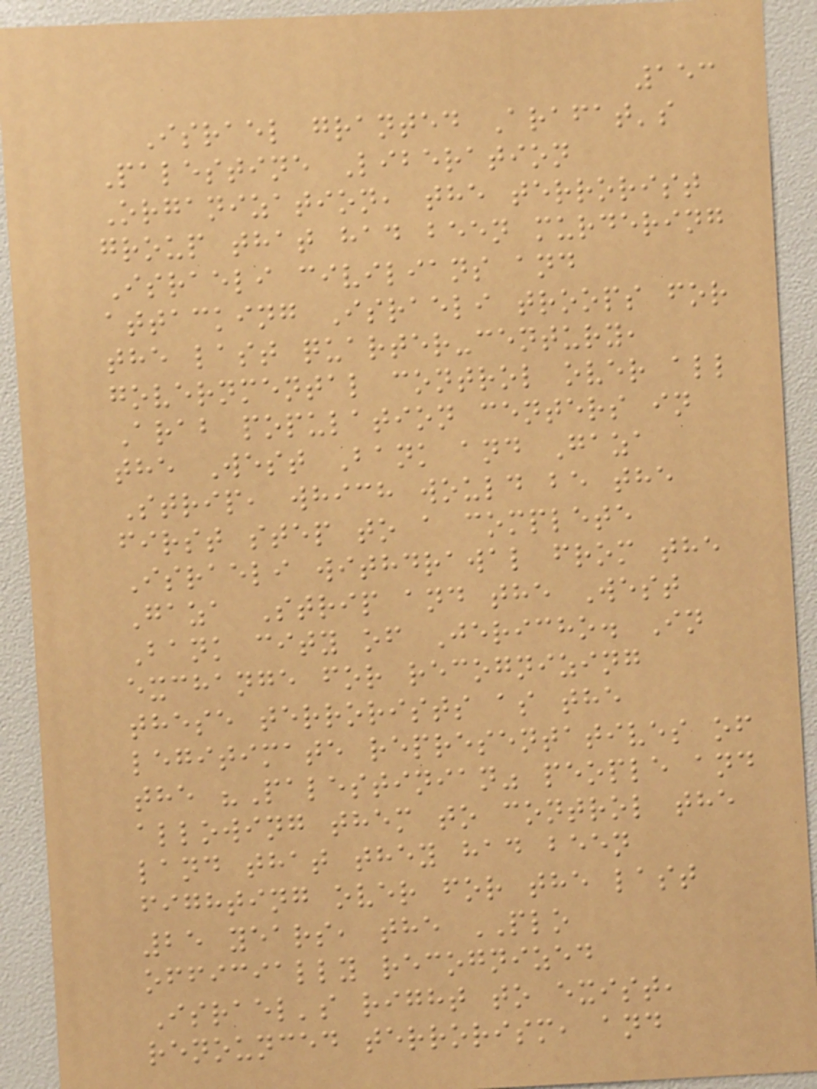153
Israel granted Arafat's
Palestine Liberation
Organization, the terrorist
group that had been murdering
Israeli civilians and
attacking Israeli troops for
the last quarter-century,
governmental control over all
Arab population centers in
the West Bank and Gaza
Strip, which would be the
first step to a complete
Israeli withdrawal from the
Gaza Strip and the West
Bank city of Jericho. In
exchange for recognizing
these terrorists as the
legitimate representatives of
the "Palestinian" people and
allowing them to control the
land that they had been
fighting over for the last
25 years, the PLO
officially recognized
Israel's right to exist,
renounced terrorism, and
